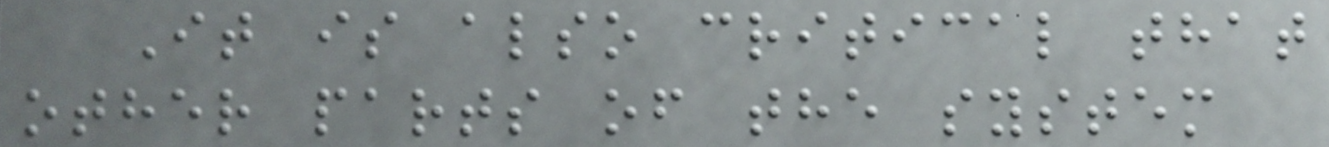It is also critical that
other parts of the system
